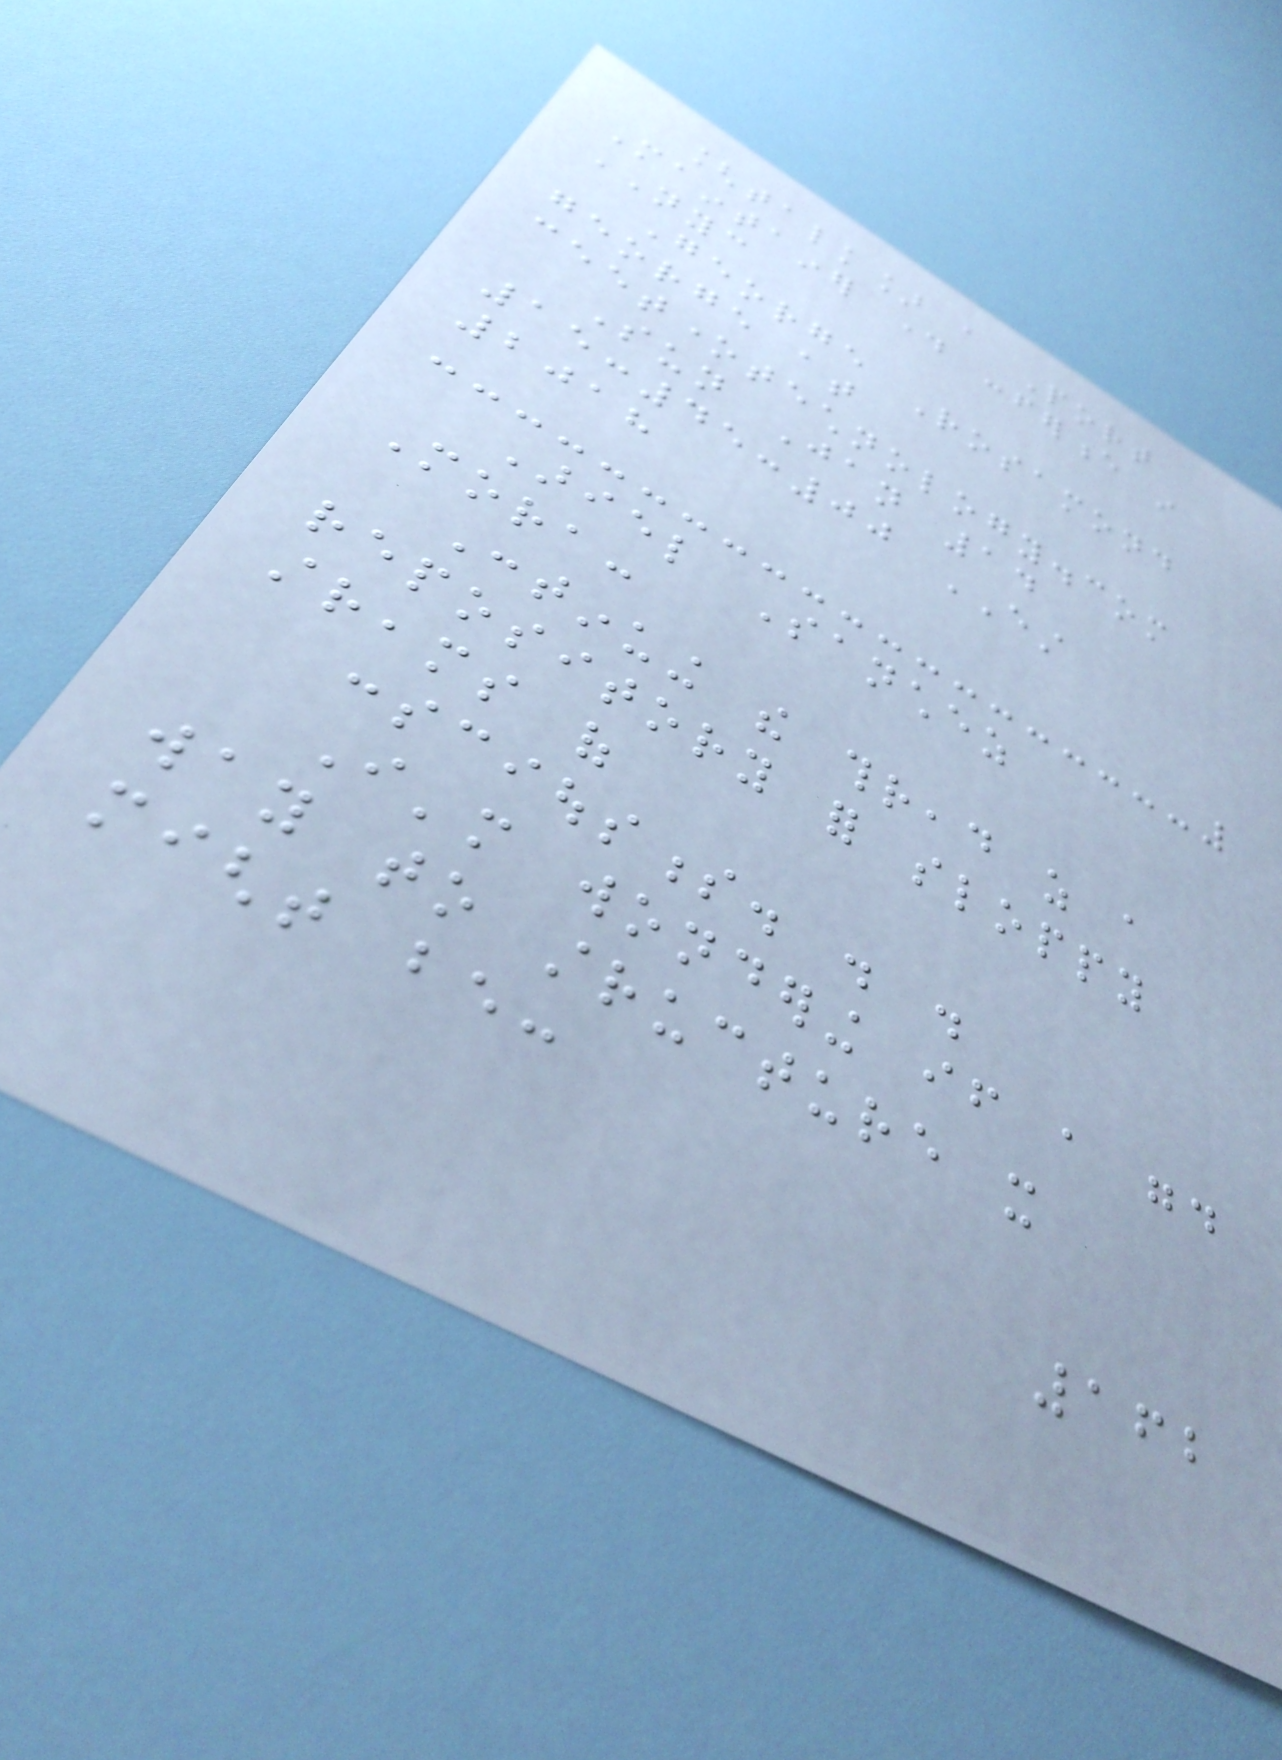[talk] a Port
Maintainer day conference in
NYC
George Rosamond
george at
ceetonetechnology.com
Sun Jan 14
15:45:00 EST
2018
Ariel Sanchez
Mora:
Continuing the thread as a
repository for sloppy
streams of
consciousness. . .
I'm wondering if a good
way to structure it
might be:
162
